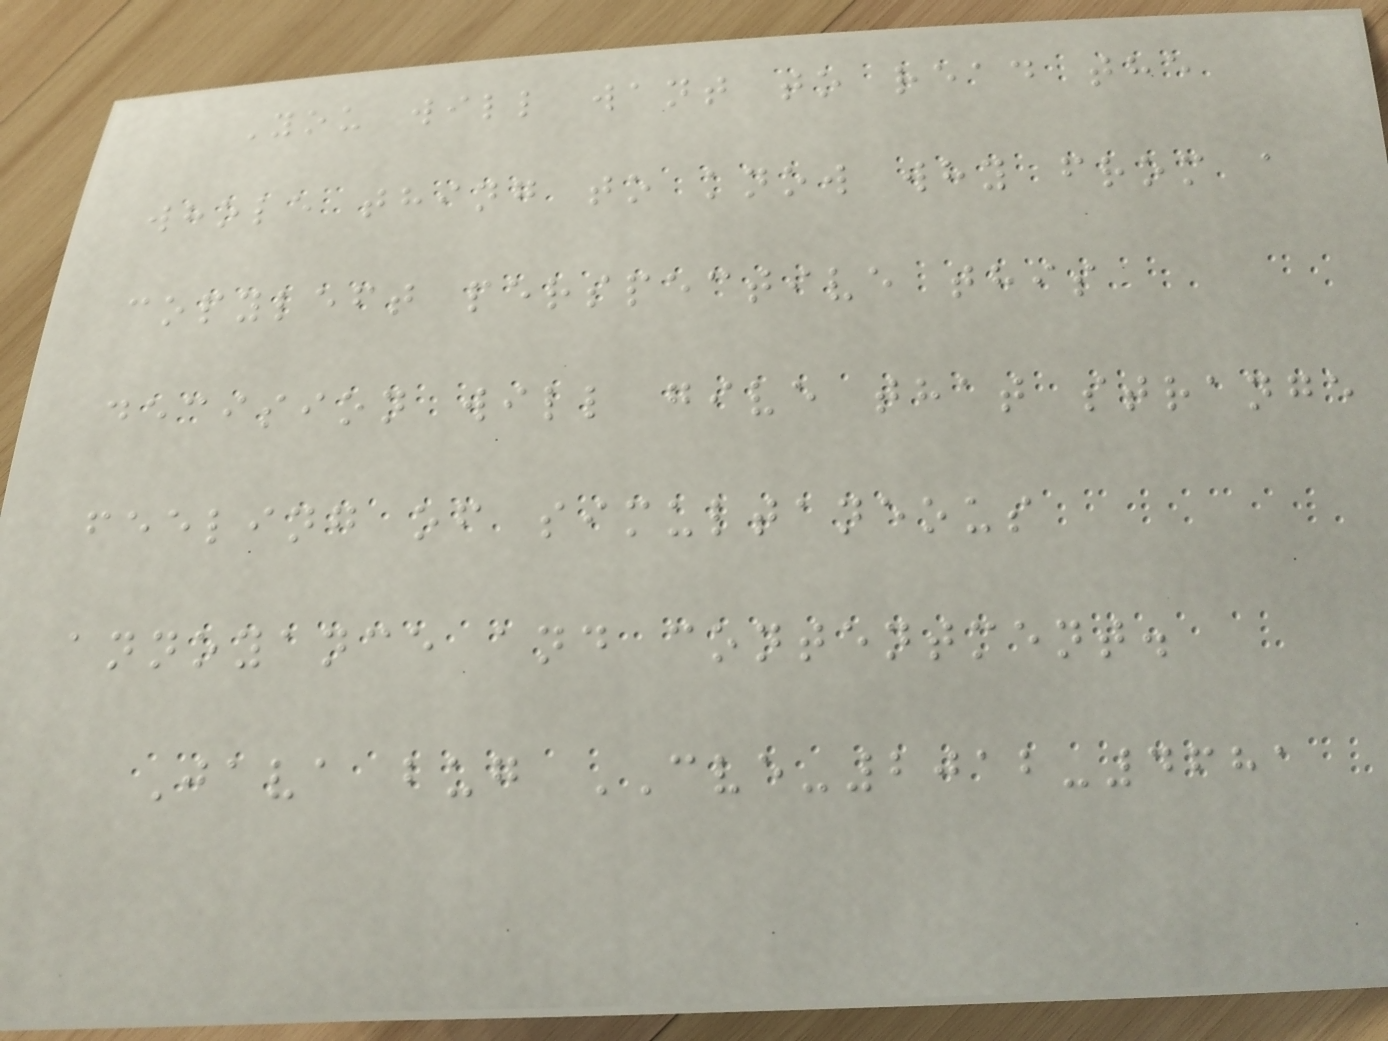You will want to read the
whole thing to know why from a
copyleft perspective this
decision will give that strange
feeling of simultaneous
annoyance and contentment.
Java bug CVE-2012-4681
